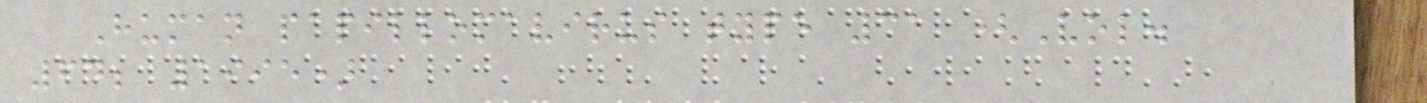Human papillomavirus type 31 (Vol.
64; 1995)
